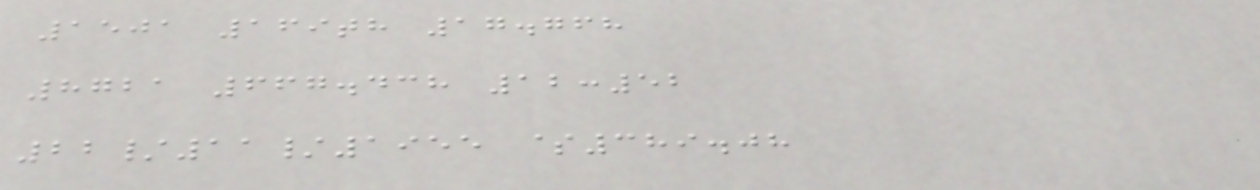1501 169th 17.768
8721 667.438 12:52
22/11/1955 $389.08
